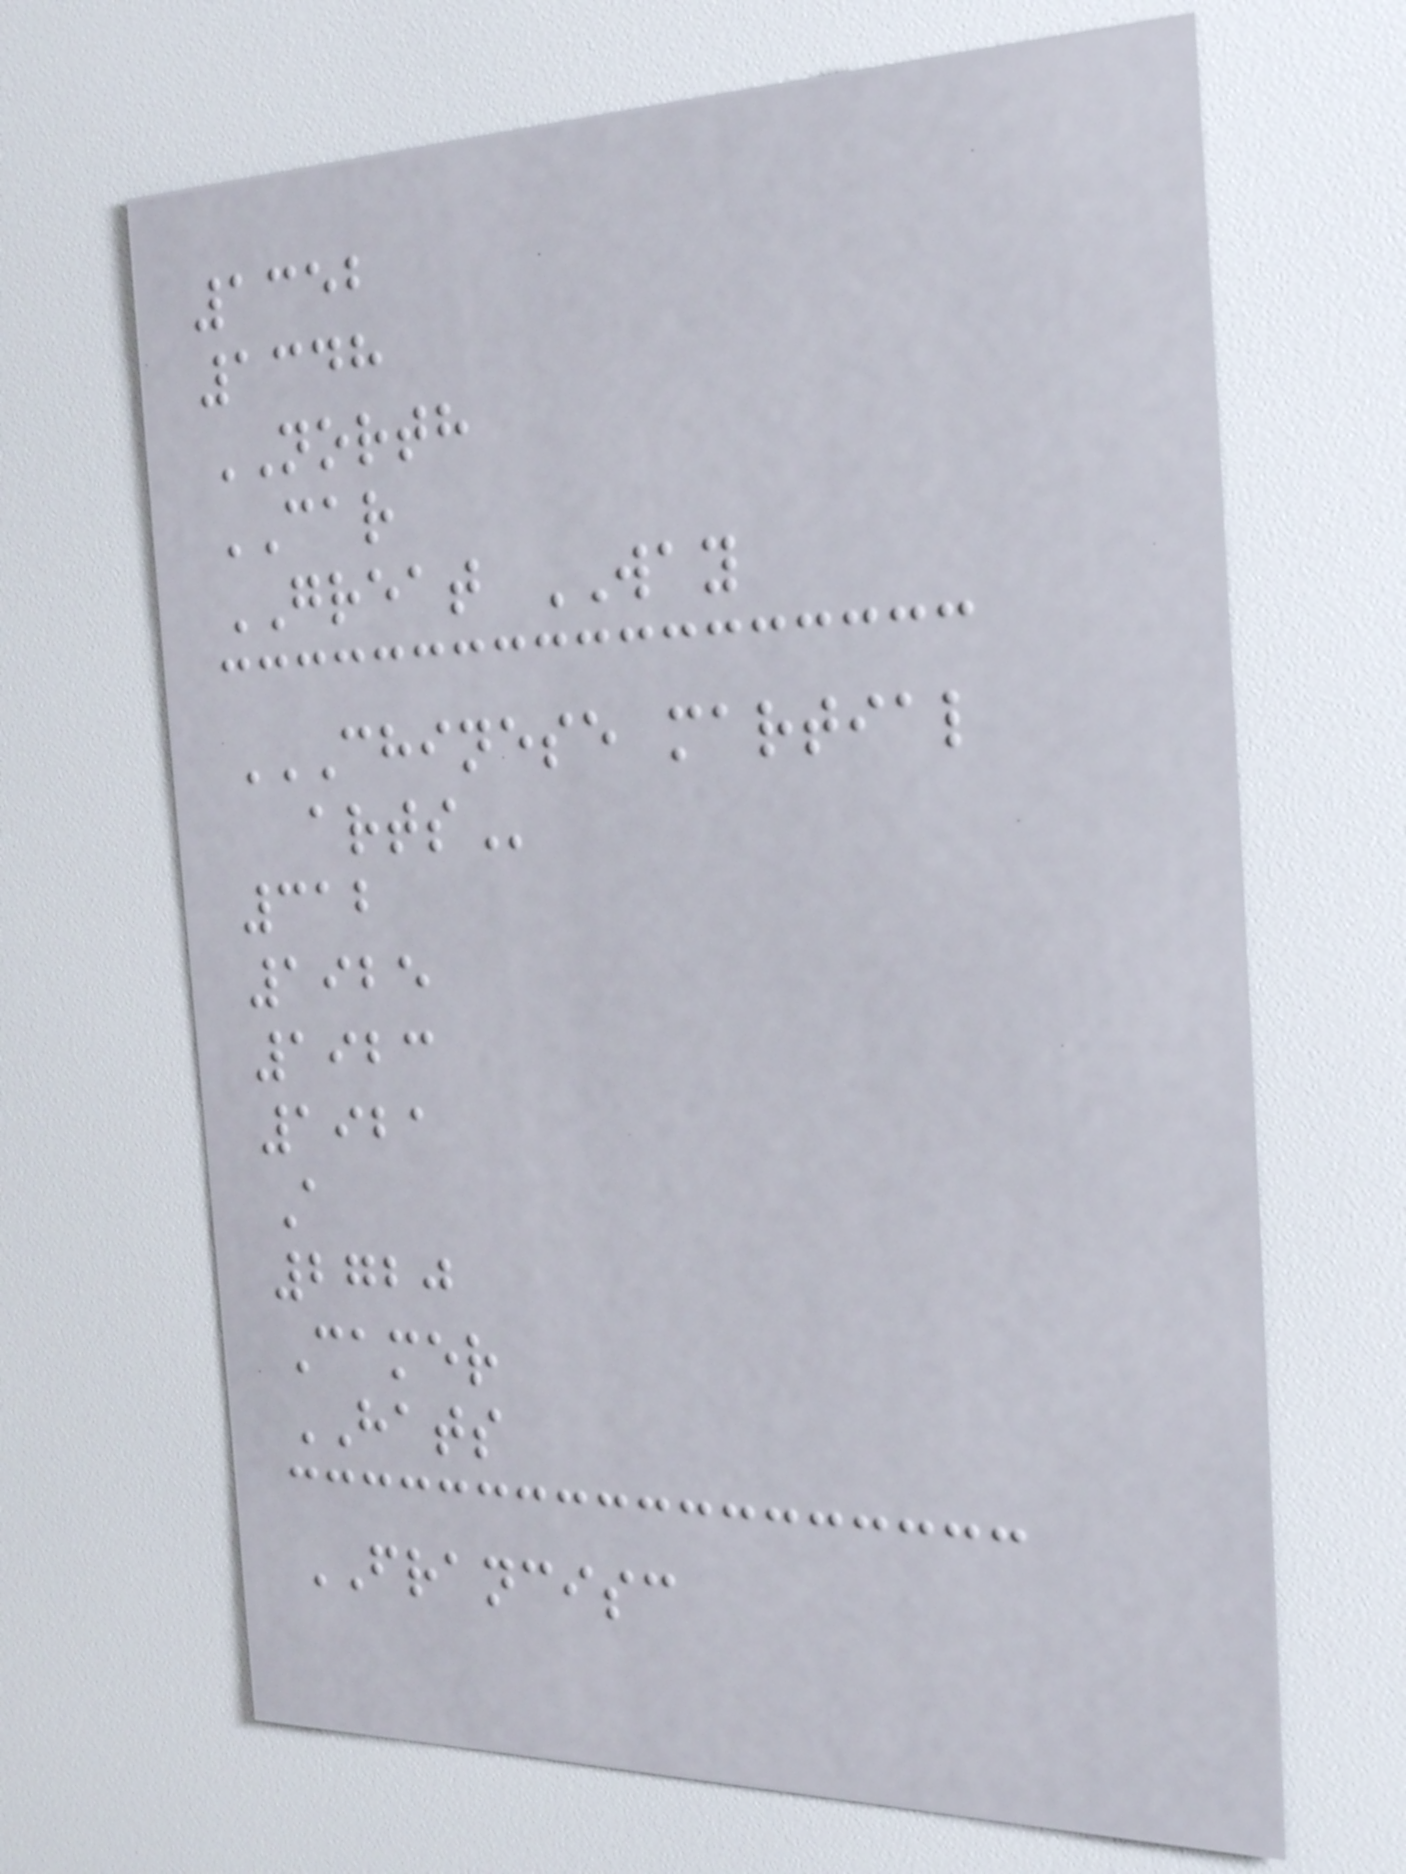1352
1348
NORTH
CAR
GREAT WAY
CHINESE MARTIAL
ARTS
312
1925
1923
1921
A
2720
Camer
HATS
FRANCISC
